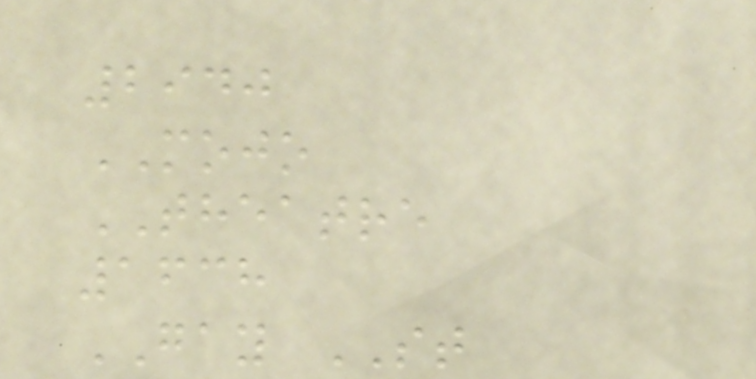2940
MOJO
THEATRE
1638
GAY ST
